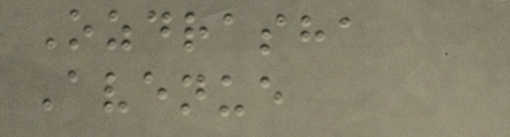Ozdrasha
Avenue
